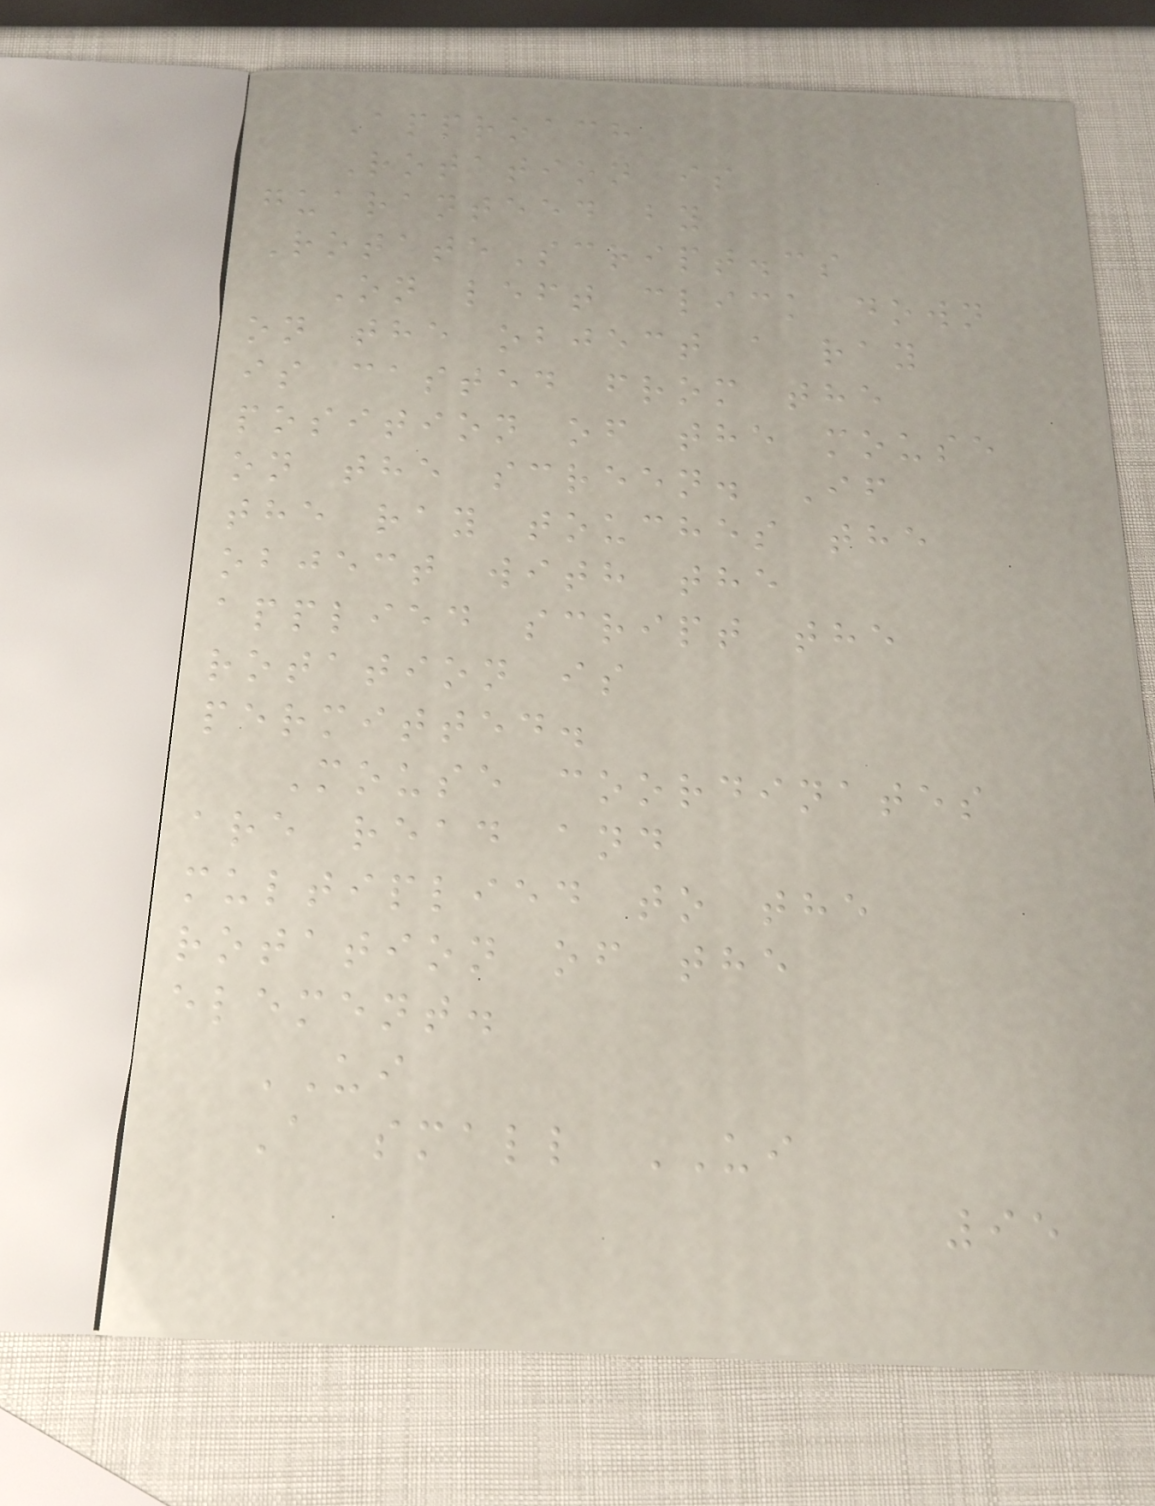Approach
Rotation is
guaranteed by
RotateScript.cs
On left click down
on the object a ray
is casted from the
position of the mouse
on the screen. If
the ray touches the
object with the
applied script the
rotation is
permitted.
Mouse coordinates
are read and
multiplied to the
rotation of the
element.
UI
A small UI
95
